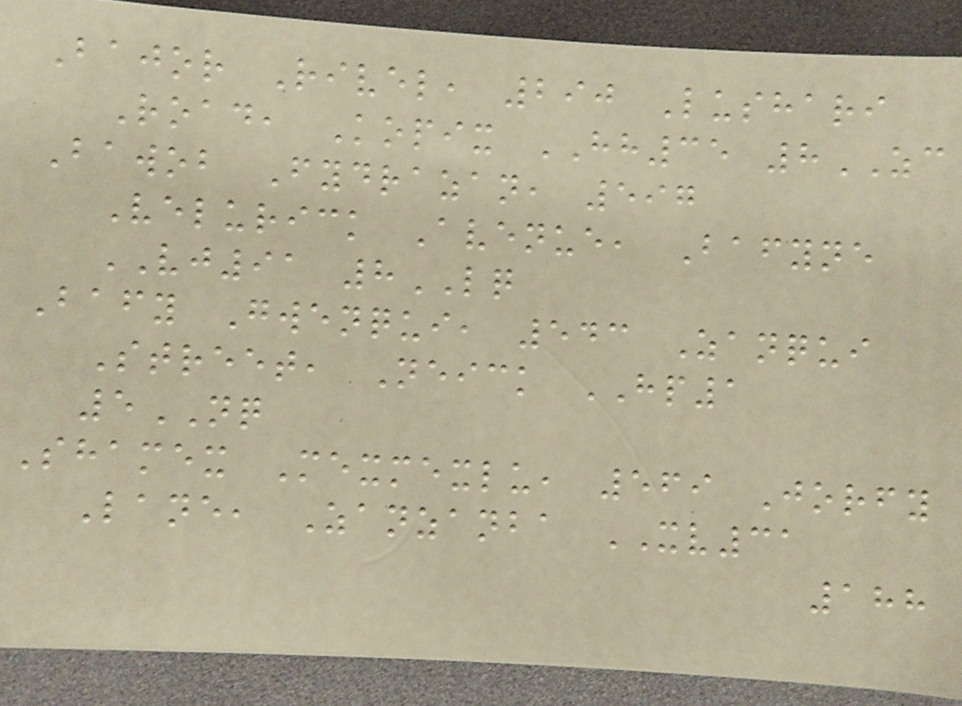Bajor Rivel, 290 Lushari
Road, Kopix HH35 8ZC
Bawob Fydrazan, 597
Velurick Avenue, Bafyne
VJ91 8LQ
Bafy Gwenqui, 543 Zanqui
Street, Neick HP1
5NQ
Shamex Mexmexlu, 569 Jorfy
Lane, Zanzanba XV31
188
